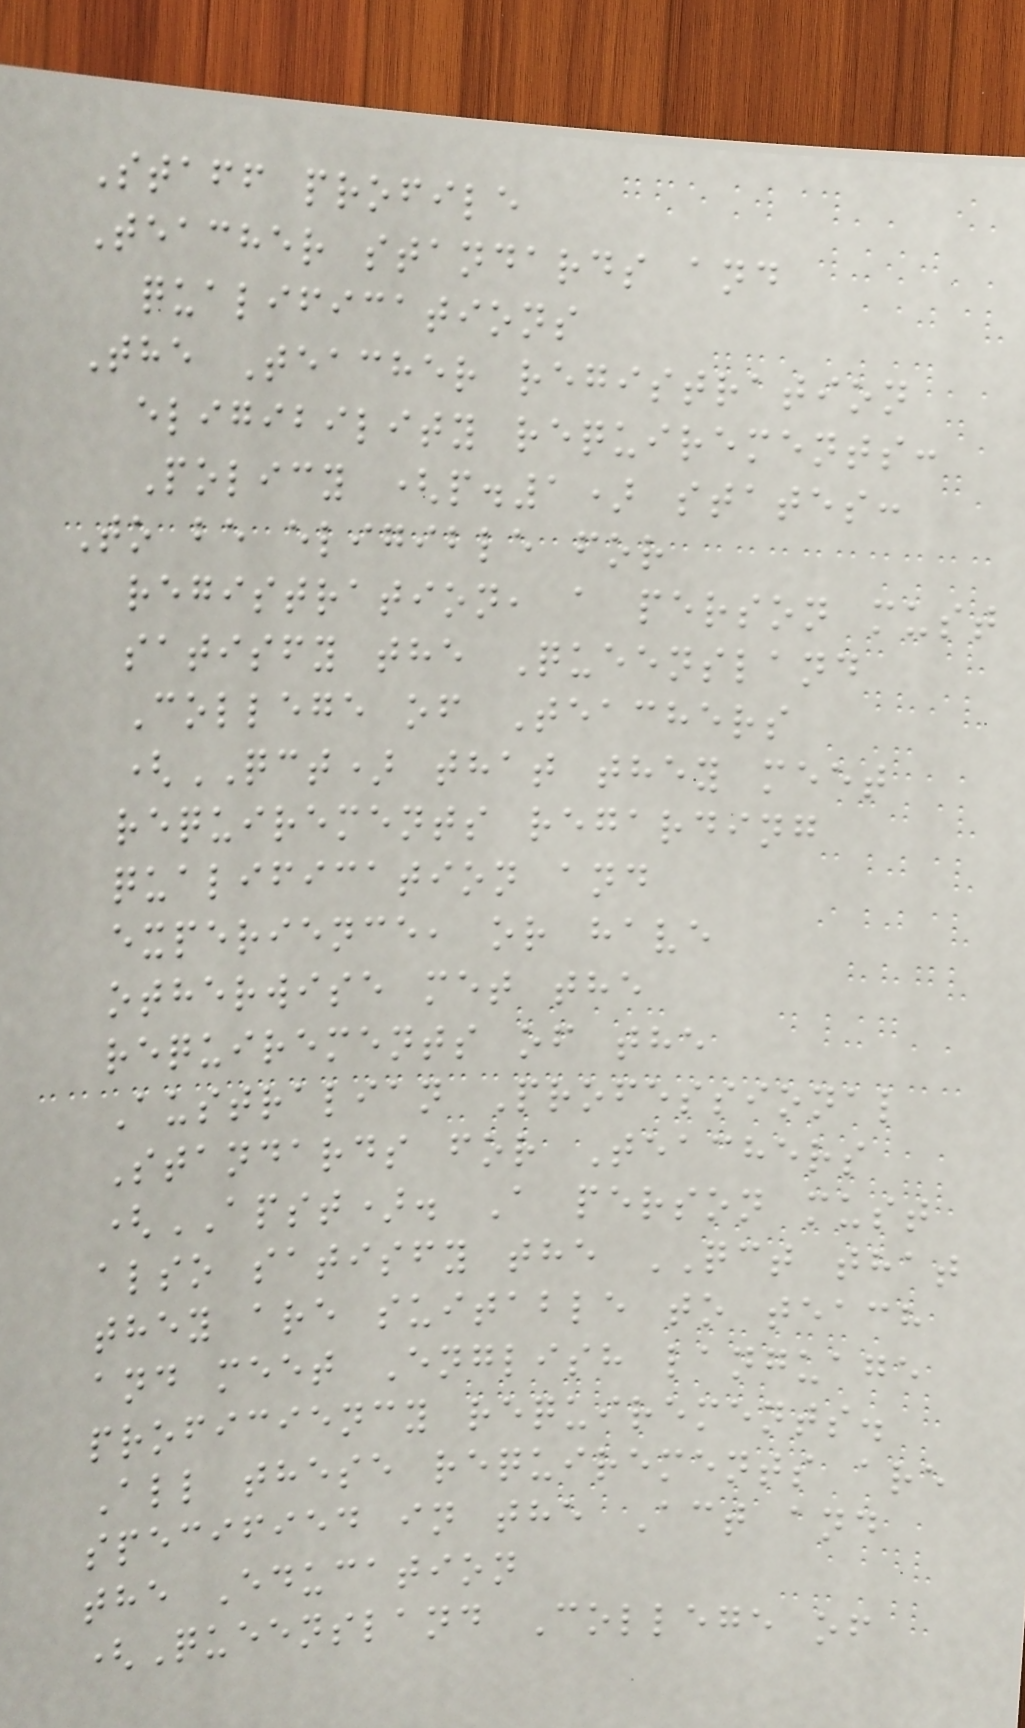Staff profile
Teacher standards and
qualifications
The Teacher registration
eligibility requirements:
Policy (p.1) states:
To be eligible for
registration, a person must
satisfy the Queensland
College of Teachers
(QCT) that they meet
requirements regarding
qualification and
experience, or have
otherwise met the
requirements of the
Australian Professional
Standards for Teachers
(APST). A person must
also satisfy the QCT that
they are suitable to teach
and meet English language
proficiency requirements.
All these requirements are
specified in the Act and
the Education
(Queensland College of
